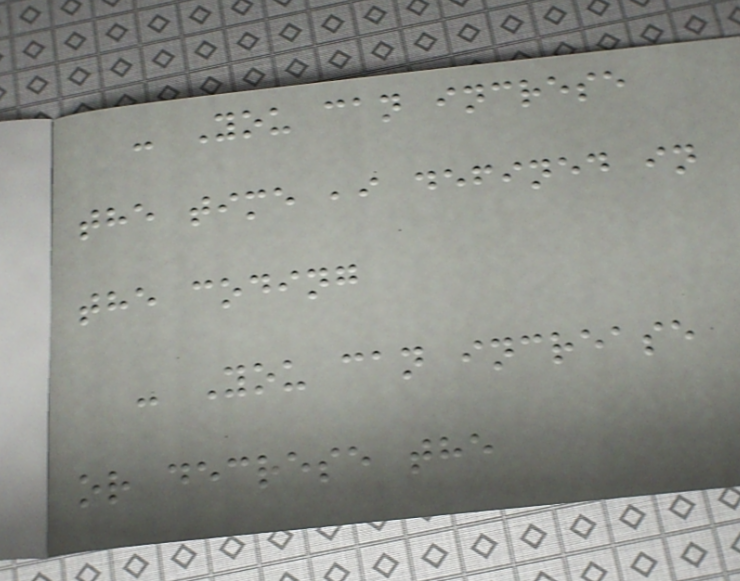- You can increse
the time ,i defined in
the coding
- You can increase
or decrese the
